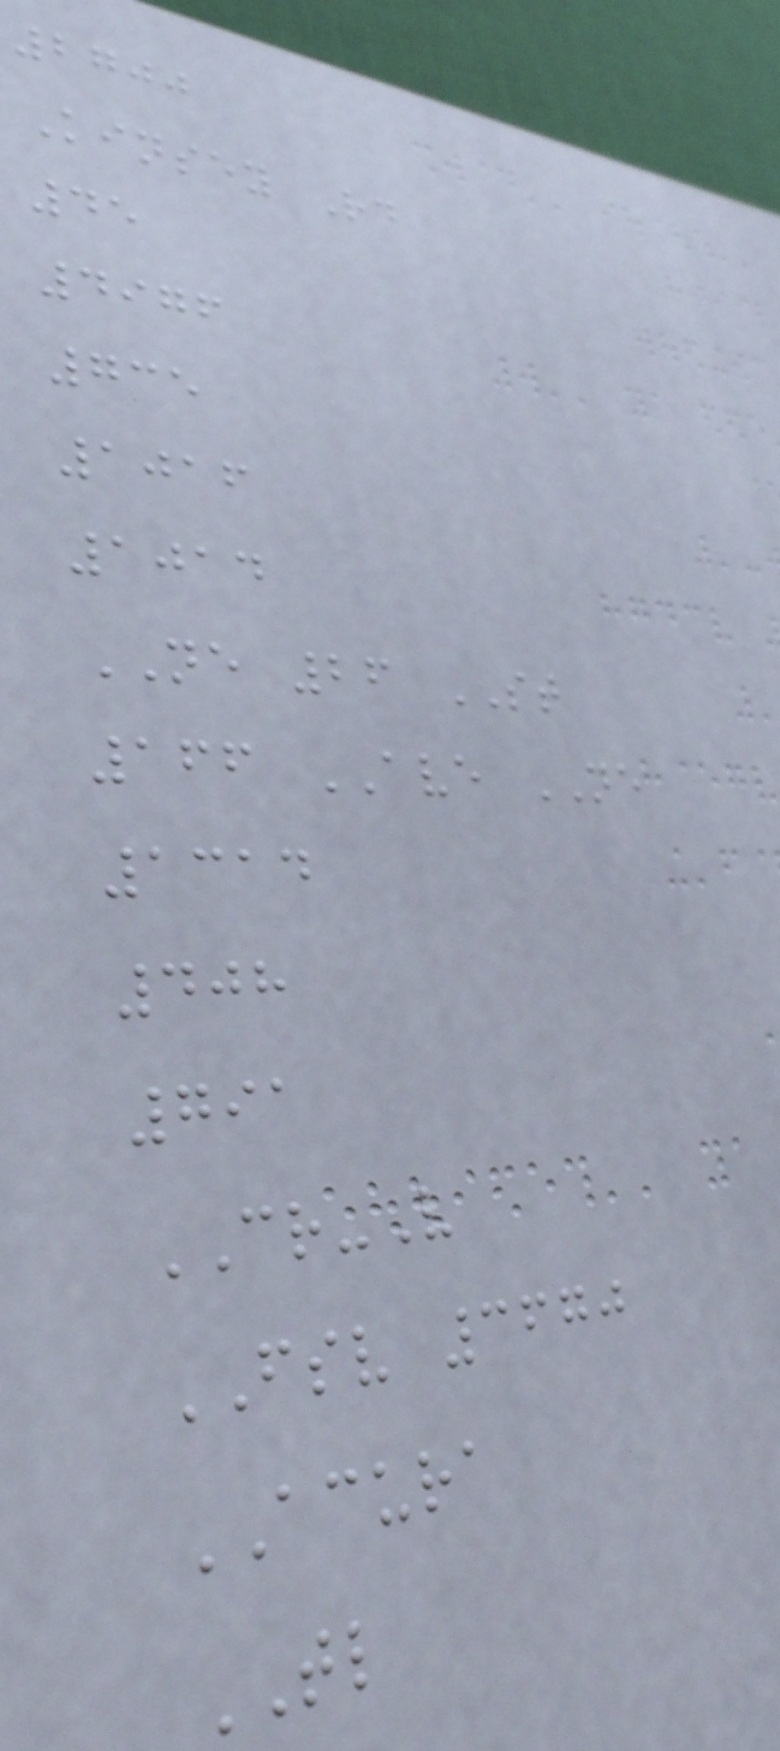2700
Kinsey Rd
45
4976
735
1016
1014
NE 26 ST
166 AVE NE
1314
408
791
CR-V
FSV 3670
ACURA
TL
